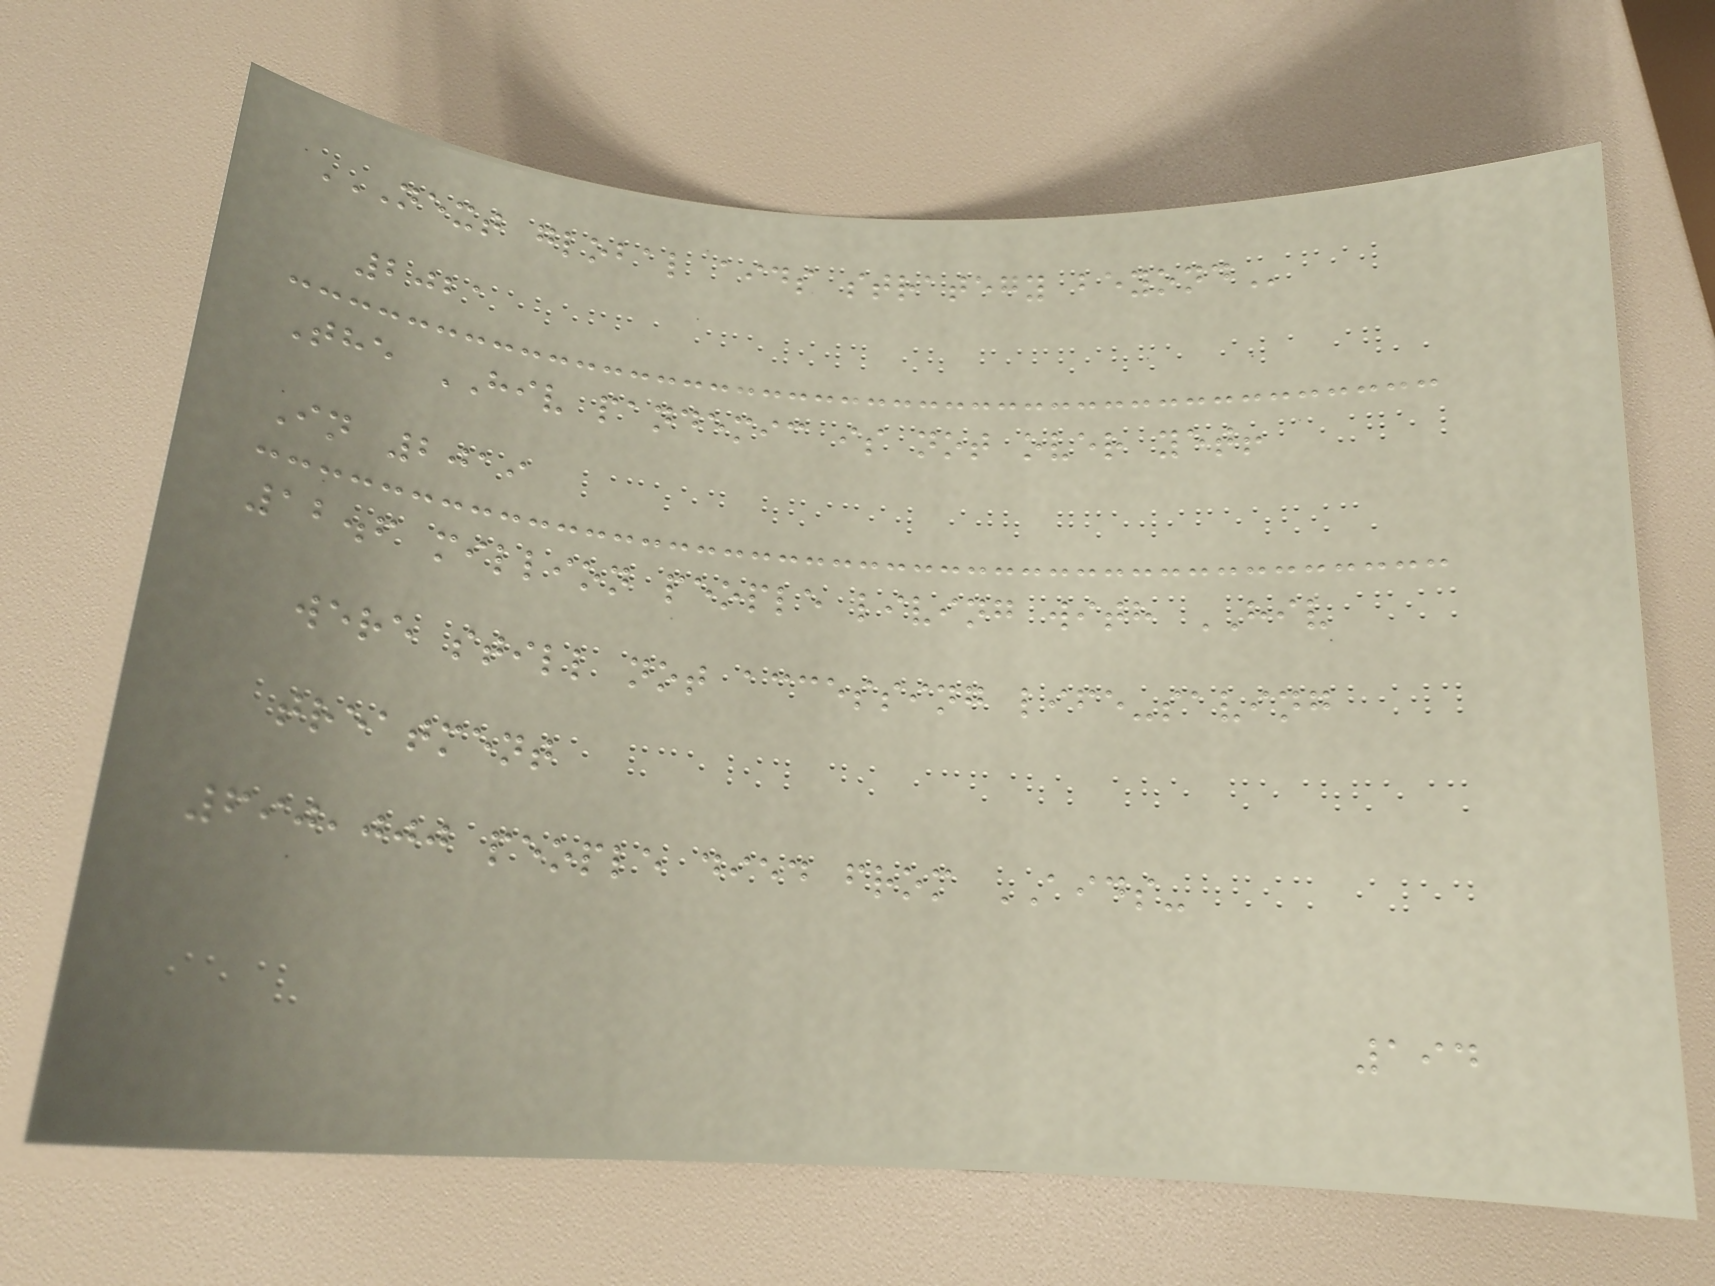NEXT GLOBAL AIDS STRATEGY BEYOND
2021
The HIV pandemic is not over yet!
In 2019
12.6 million people living with HIV
were still not accessing life-saving
treatment
690,000 people died from AIDS-
194
